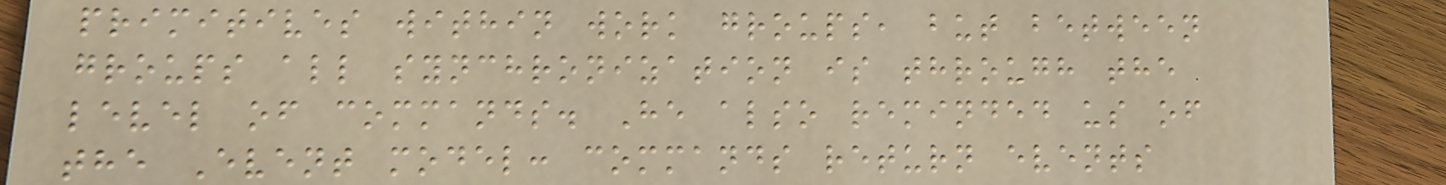primitives within work groups, but between
groups all synchronization is through the
level of commands. He also reminded us of
the Event model: commands return events
